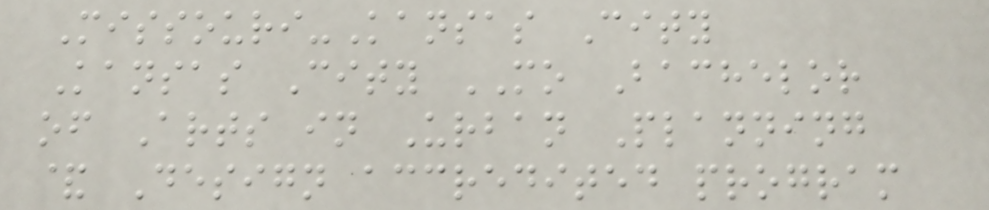Missouri-Kansas City
Kansas City MO Bachelor
of Arts in Urban Planning
& Design accredited program
